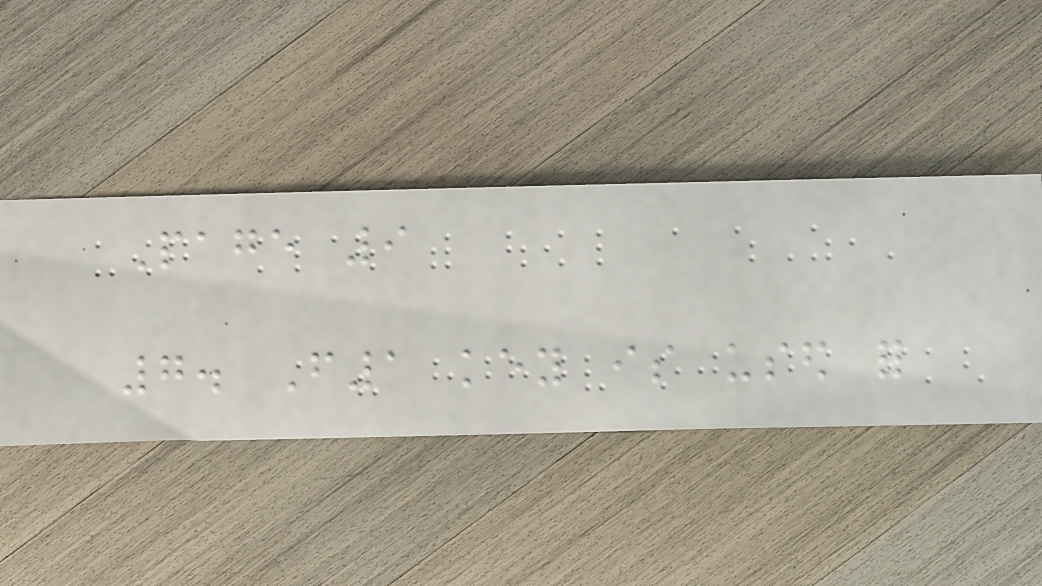Page 9
7. F1 key is used for
